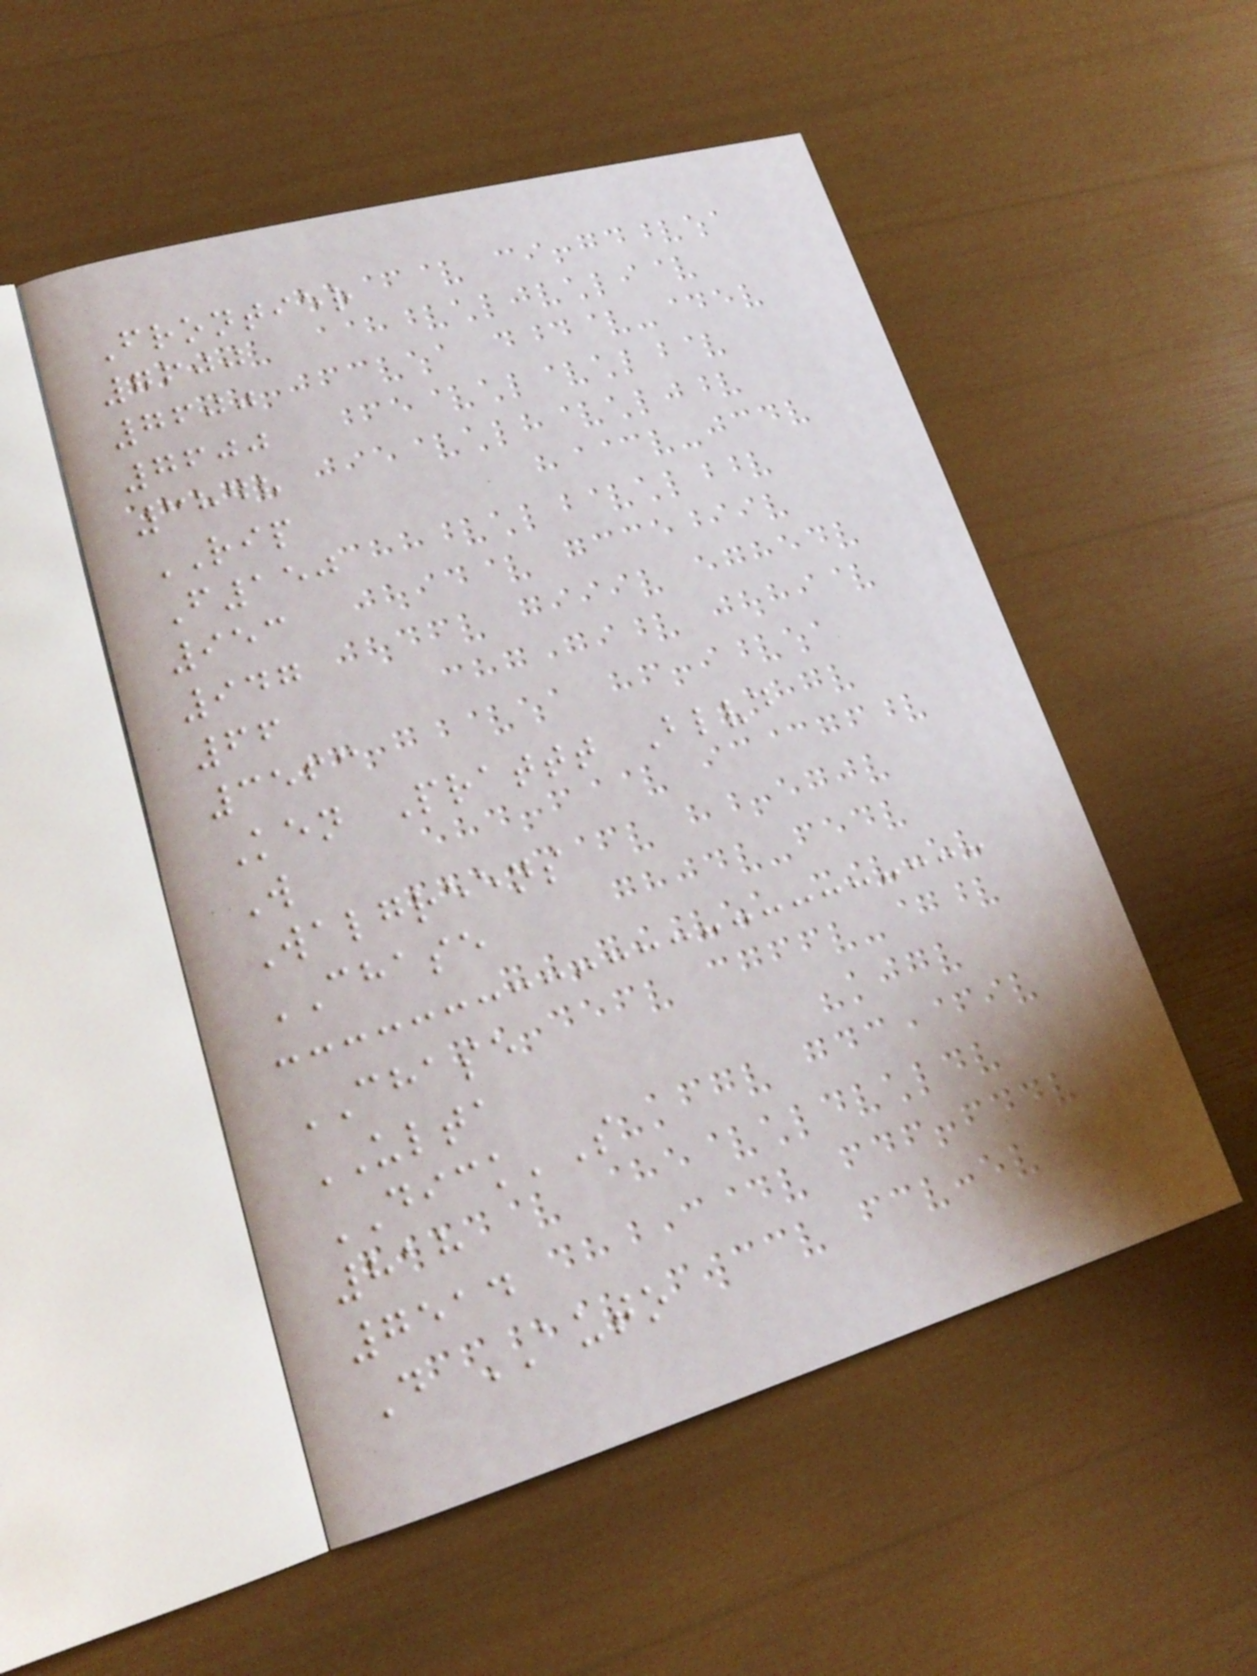Frontier
7600
7600
7600
3848
RIP
F150
953
947
66
3563
Ken Prattt Blvd
W
Walgreens
CHASE
CHASE
ULTA
DICK'S
818
7514
D AUTO
